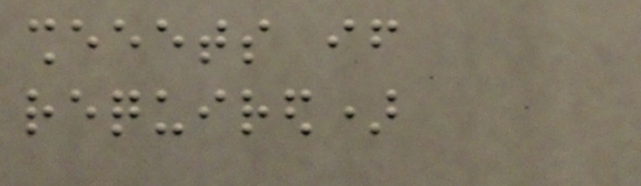sheeets if
required)
